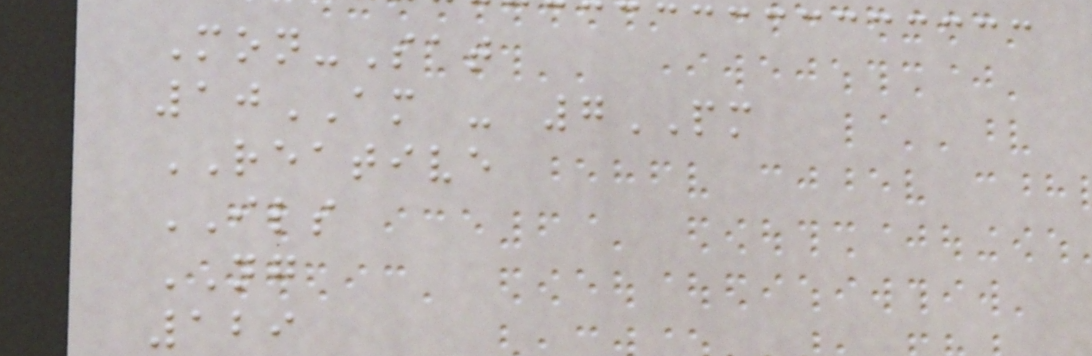Mon-Sat
10AM - 7PM
REATIVE
ILS
NG
129
